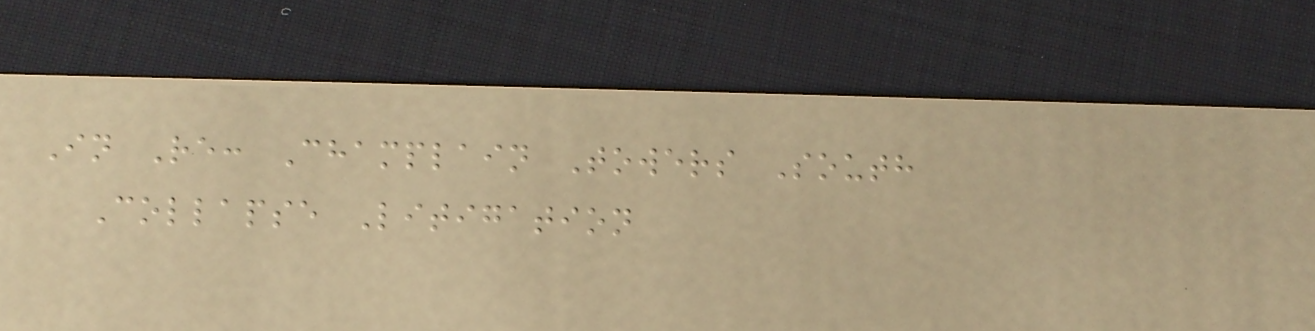In Re: Champlain Towers South
Collapse Litigation
